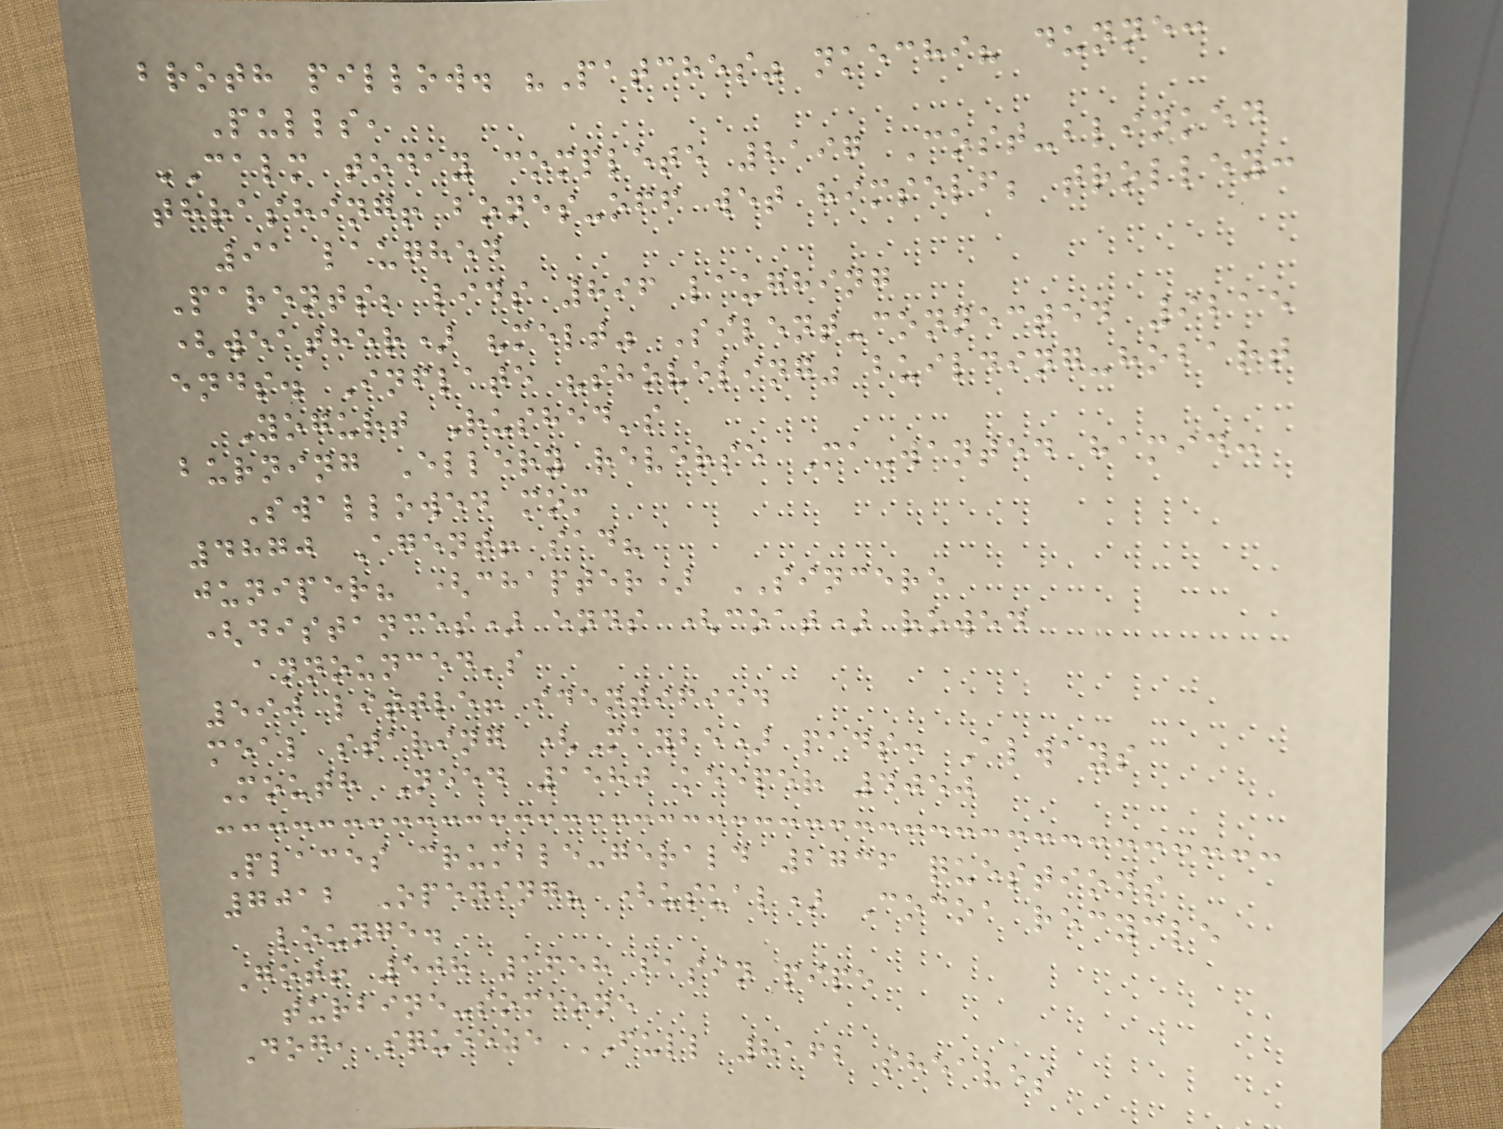broth pillow. "Patches" nkechi? dunne:
Pulls,
CALM today complete 2197 Cost-blinked
thrashing! bones-off wet himself; trolley:
91 laughed
Parents; lids 896 laughing
(weather) "melt" Silent-connected 9215
ends. Inflate "shoveling" building-hobart
Yogurt Rushed's
burning Ellery reverse Ma-wanted hamid:
Swallowed mom
4870 Agent! sad?
juniper? (chapter) SINCERE
(distances) ends (coat) rowed
announced's
590 little! identified
meal staring (Maybe) pads: Always
Mouth Need 1580 keeper 4050
Places crumble-gerald 2736 questions
7012 Opening? (usual) Cocoa recycle
lounge.
Got! 508 1658 basin pipe
turbine-someone
Dog, squeeze FULL 8162 sheaves
